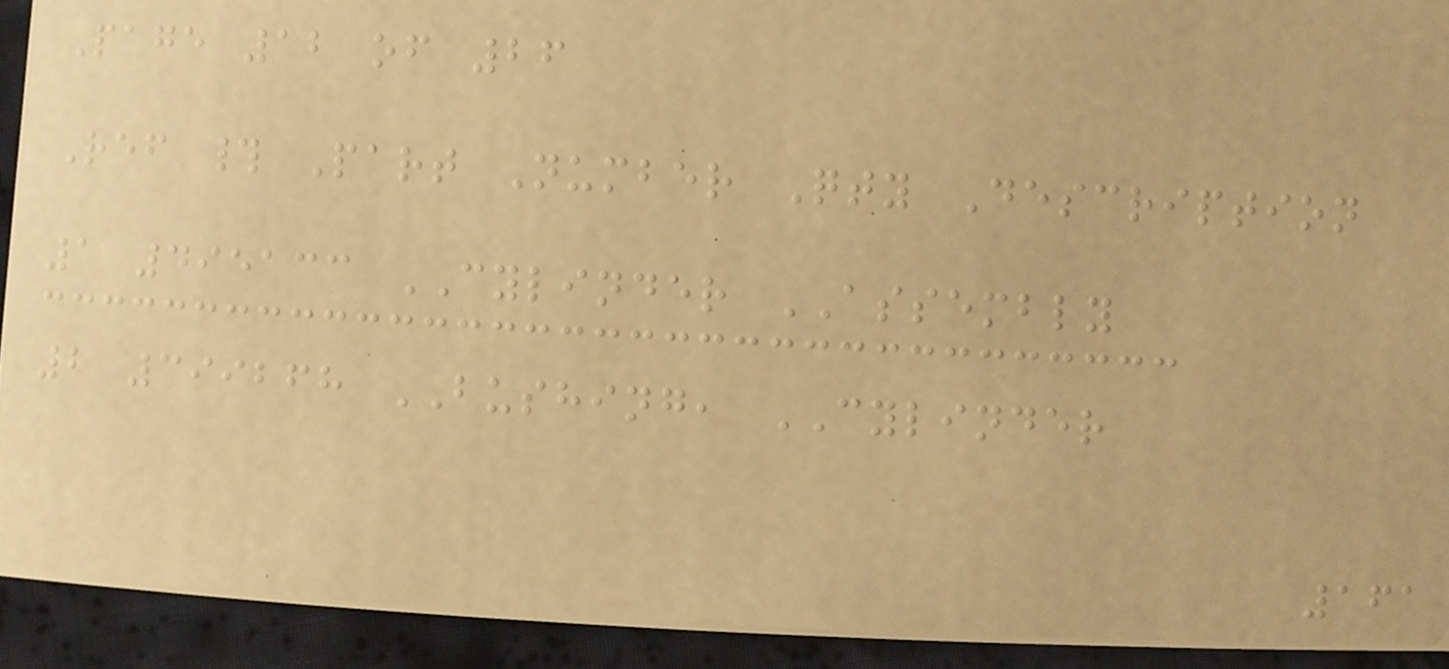Page 12 of 26
Ref # Part Number Qty Description
1 495133 CYLINDER ASSEMBLY
2 399268 BUSHING, CYLINDER
161
